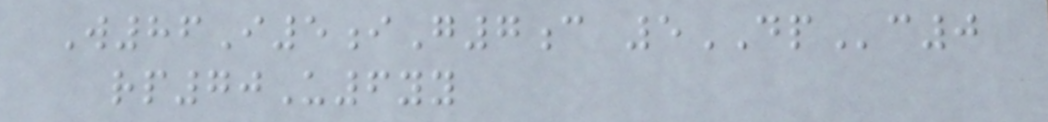W86I5iG7c 5DPc0
rp70U6yy
